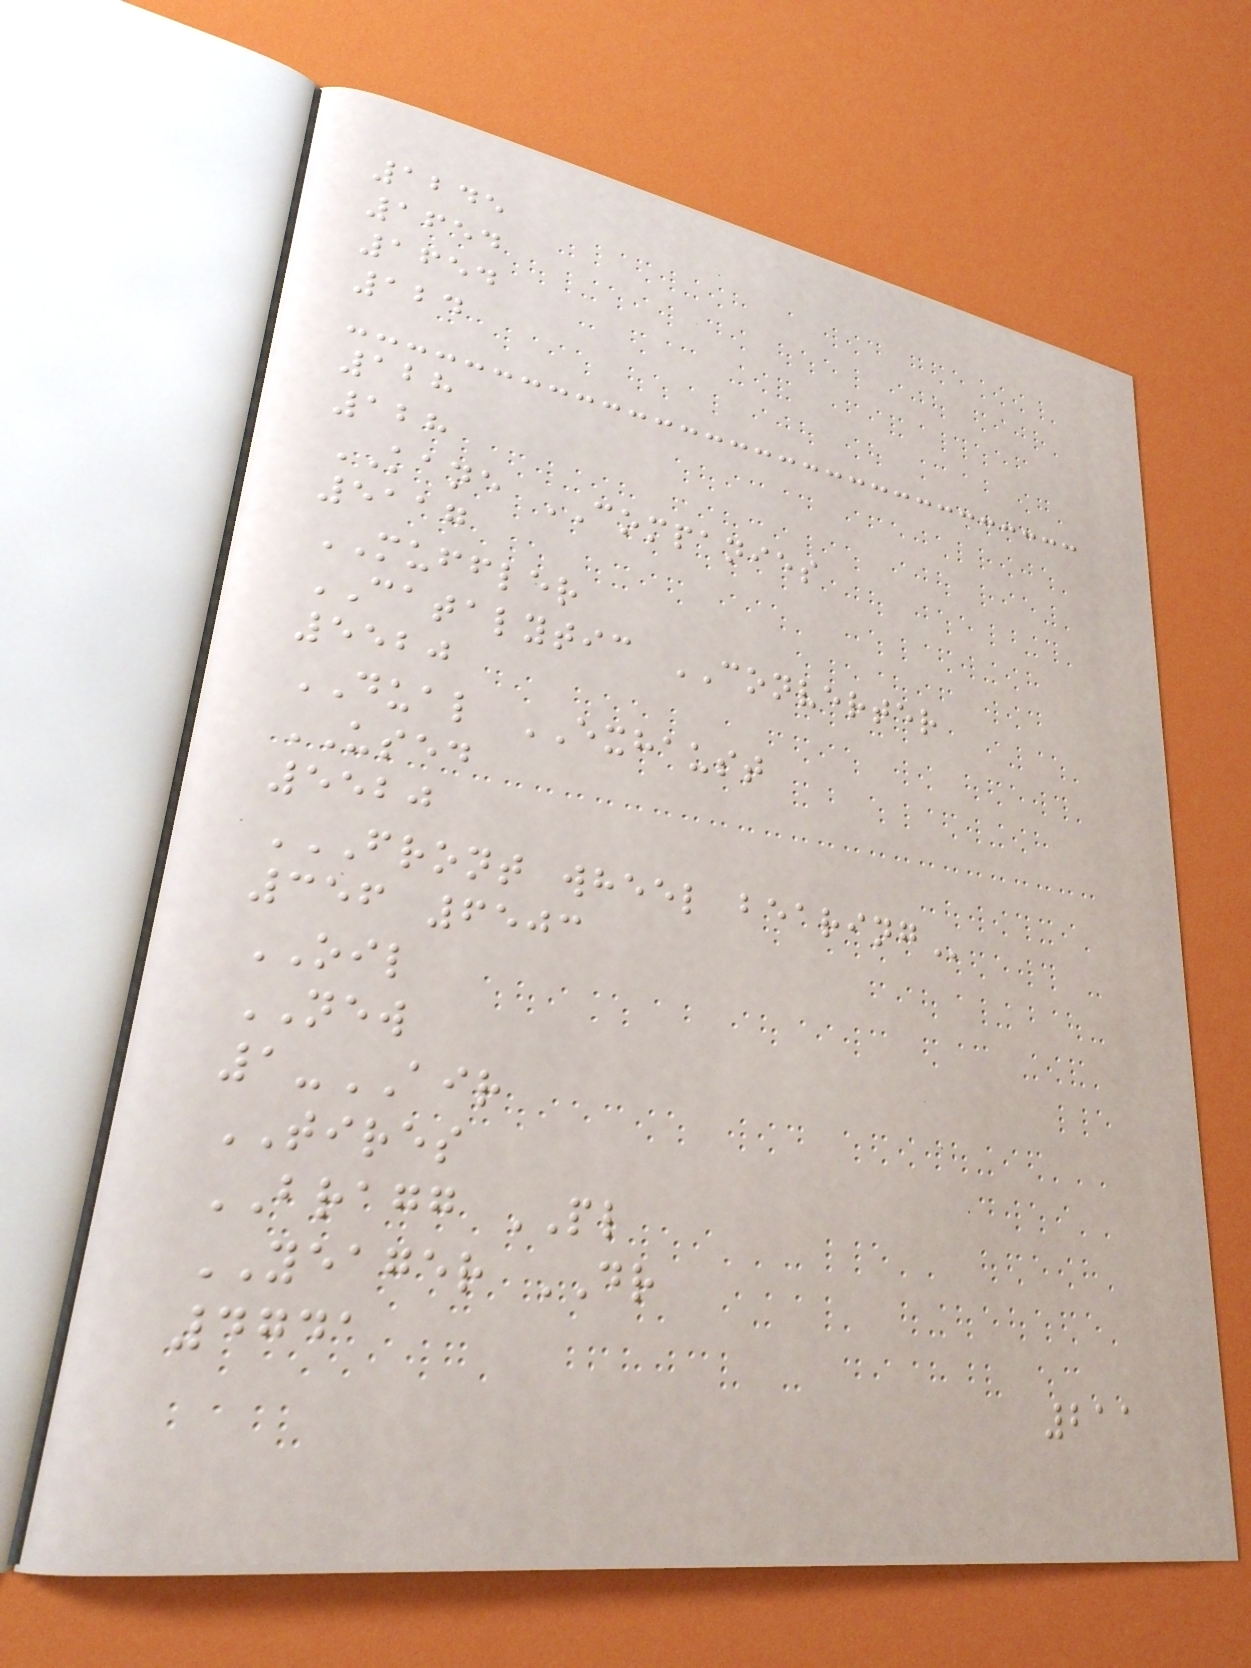1245
1654
1654
124
128
128
KANE COMPANIES
5117
MUFFLER
CATALYTIC CONVERTER
5520
DUAL EXHAUST
USED
5520
FRONT WHEEL BEARING
356 6503
OIL
NEW
1-AIR
TIRES
BRAGG PL
YEAGER DR
4741
211
